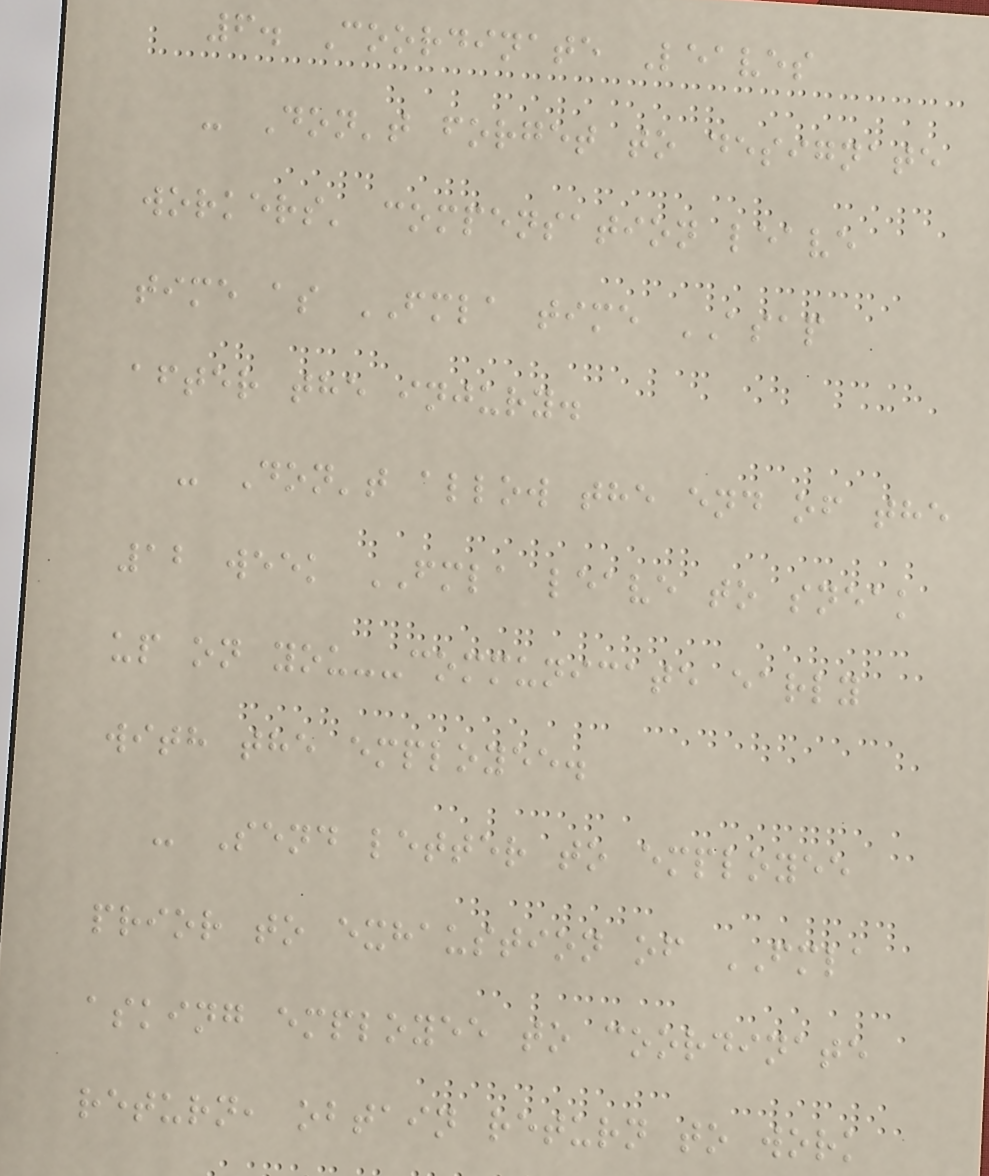6. Coordinate Leaves
- Don't forget to designate
workers' compensation leave
time as FMLA time ASAP
after the injury.
- Don't allow the end of the
12 week FMLA leave to sneak
up on you--communicate early
with the employee.
- Send letter to employee
prior to exhaustion of FMLA
asking employee to coordinate
return, obtain return to work
